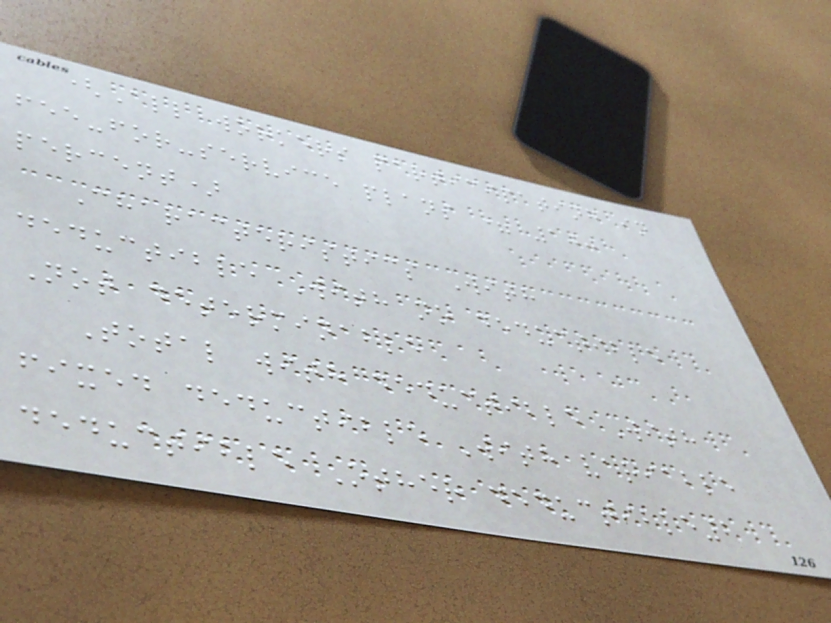(All workers participating in
fee-for-service plans = 100
percent)
Characteristics With
deductible With no deductible
Not determinable
Total with deductible With
fixed deductible With variable
deductible Other deductible2
